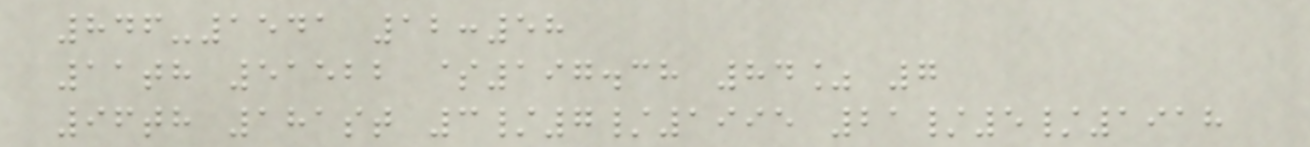846-1541 12:58
11th 51522 $197.38 84% 7
96th 181st 3/7/1995 21/5/1918
